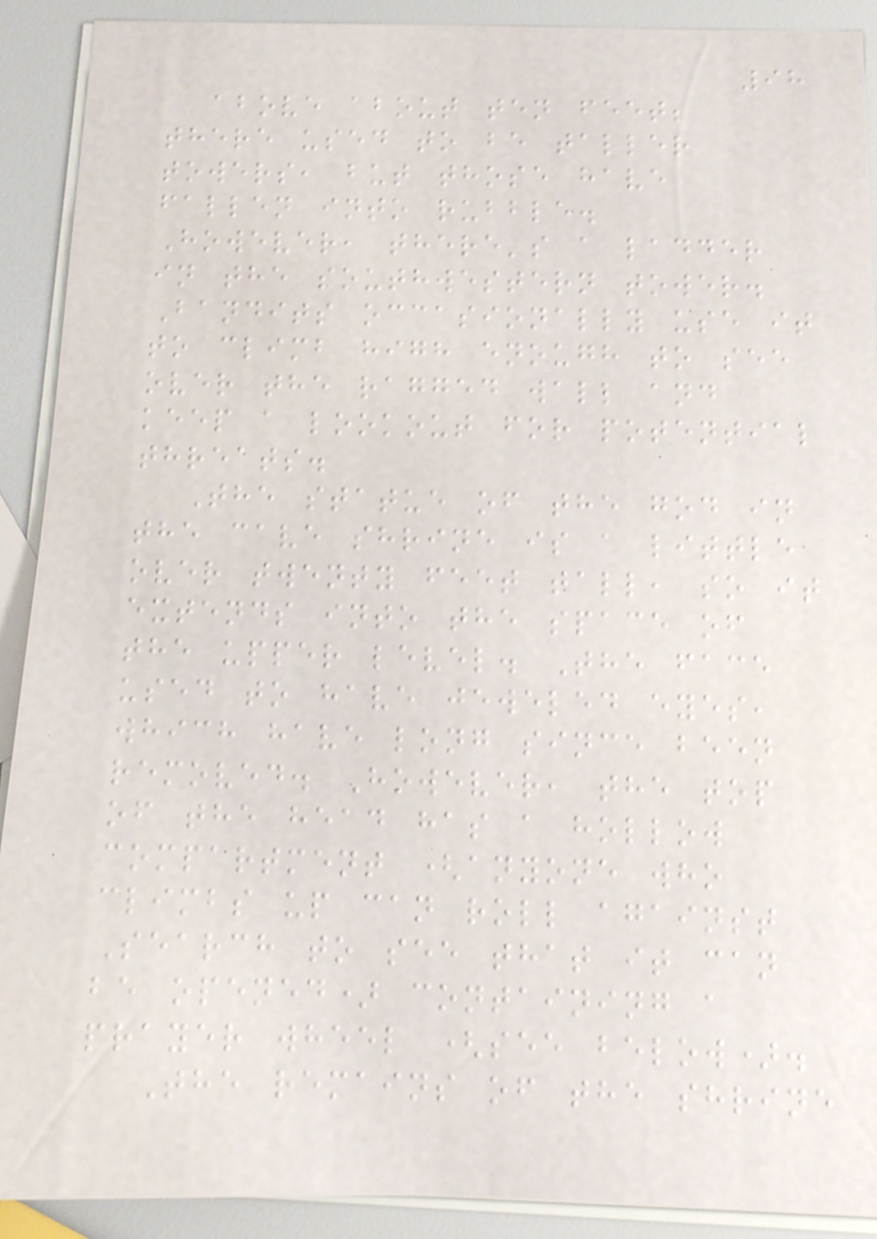98
above about ten feet;
there used to be taller
towers, but those have
fallen into rubble.
However, there's a ladder
in the southwestern tower.
Bandits occasionally use it
to climb high enough to see
over the ragged wall and
keep a lookout for potential
threats.
The statue of the god in
the cave shrine is a little
over twenty feet tall, so it
extends into the space of
the upper level. The face
used to have jeweled eyes,
which have long since been
removed. However, the top
of the head has a hollow
compartment (anyone who
climbs up can roll against
Search to see that it can
be opened) containing a
prayer wheel (see below).
The remains of the shrine
